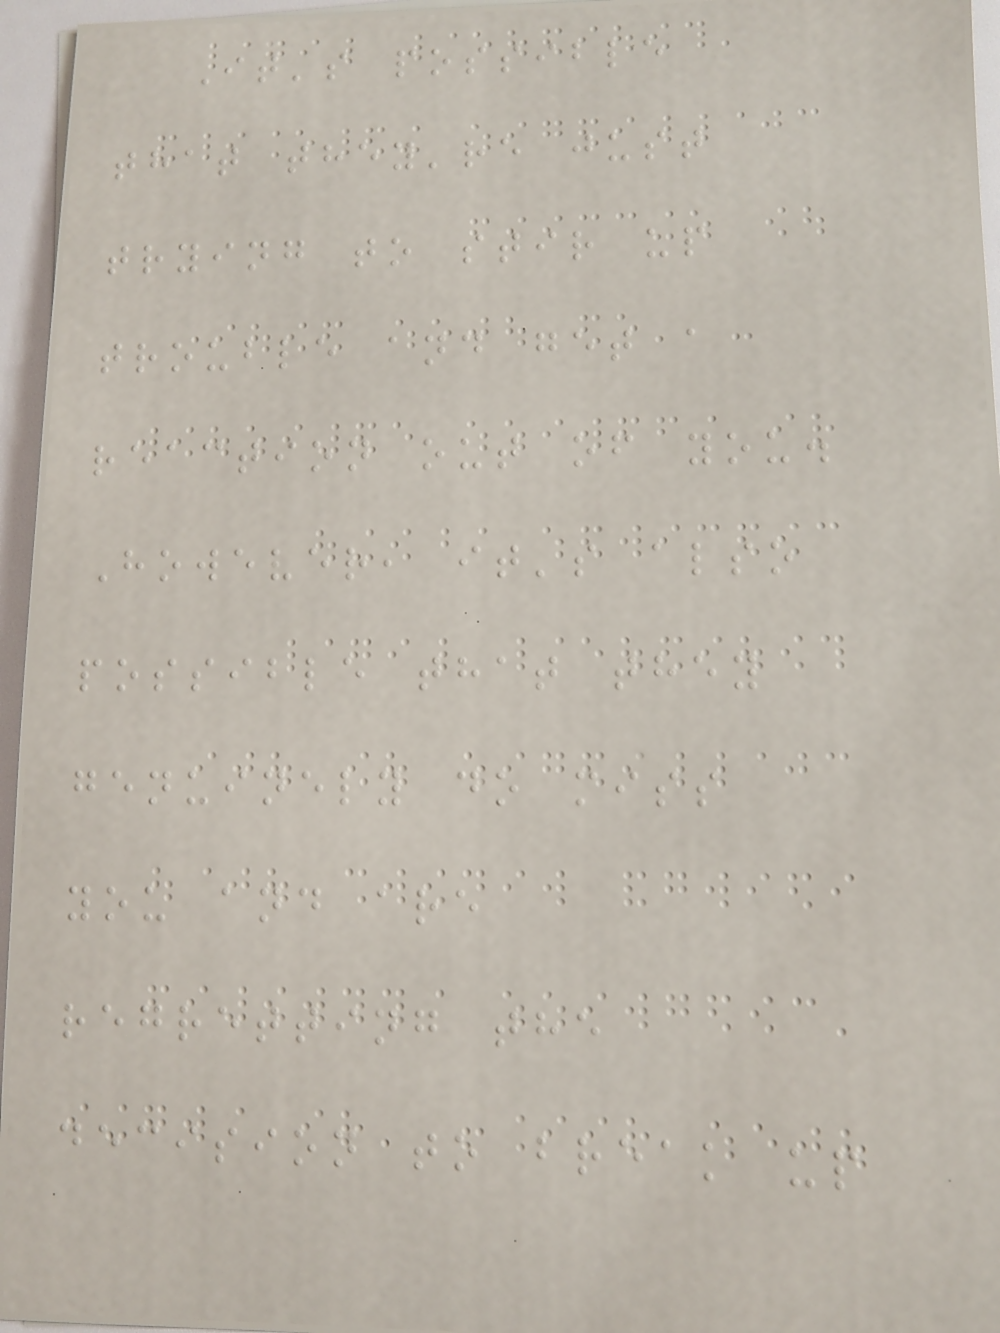It's possible
that they're just
trying to stir up
trouble and get a
reaction out of you.
However, it's also
possible that they
genuinely do miss
you and are
regretting the
decision to break up
